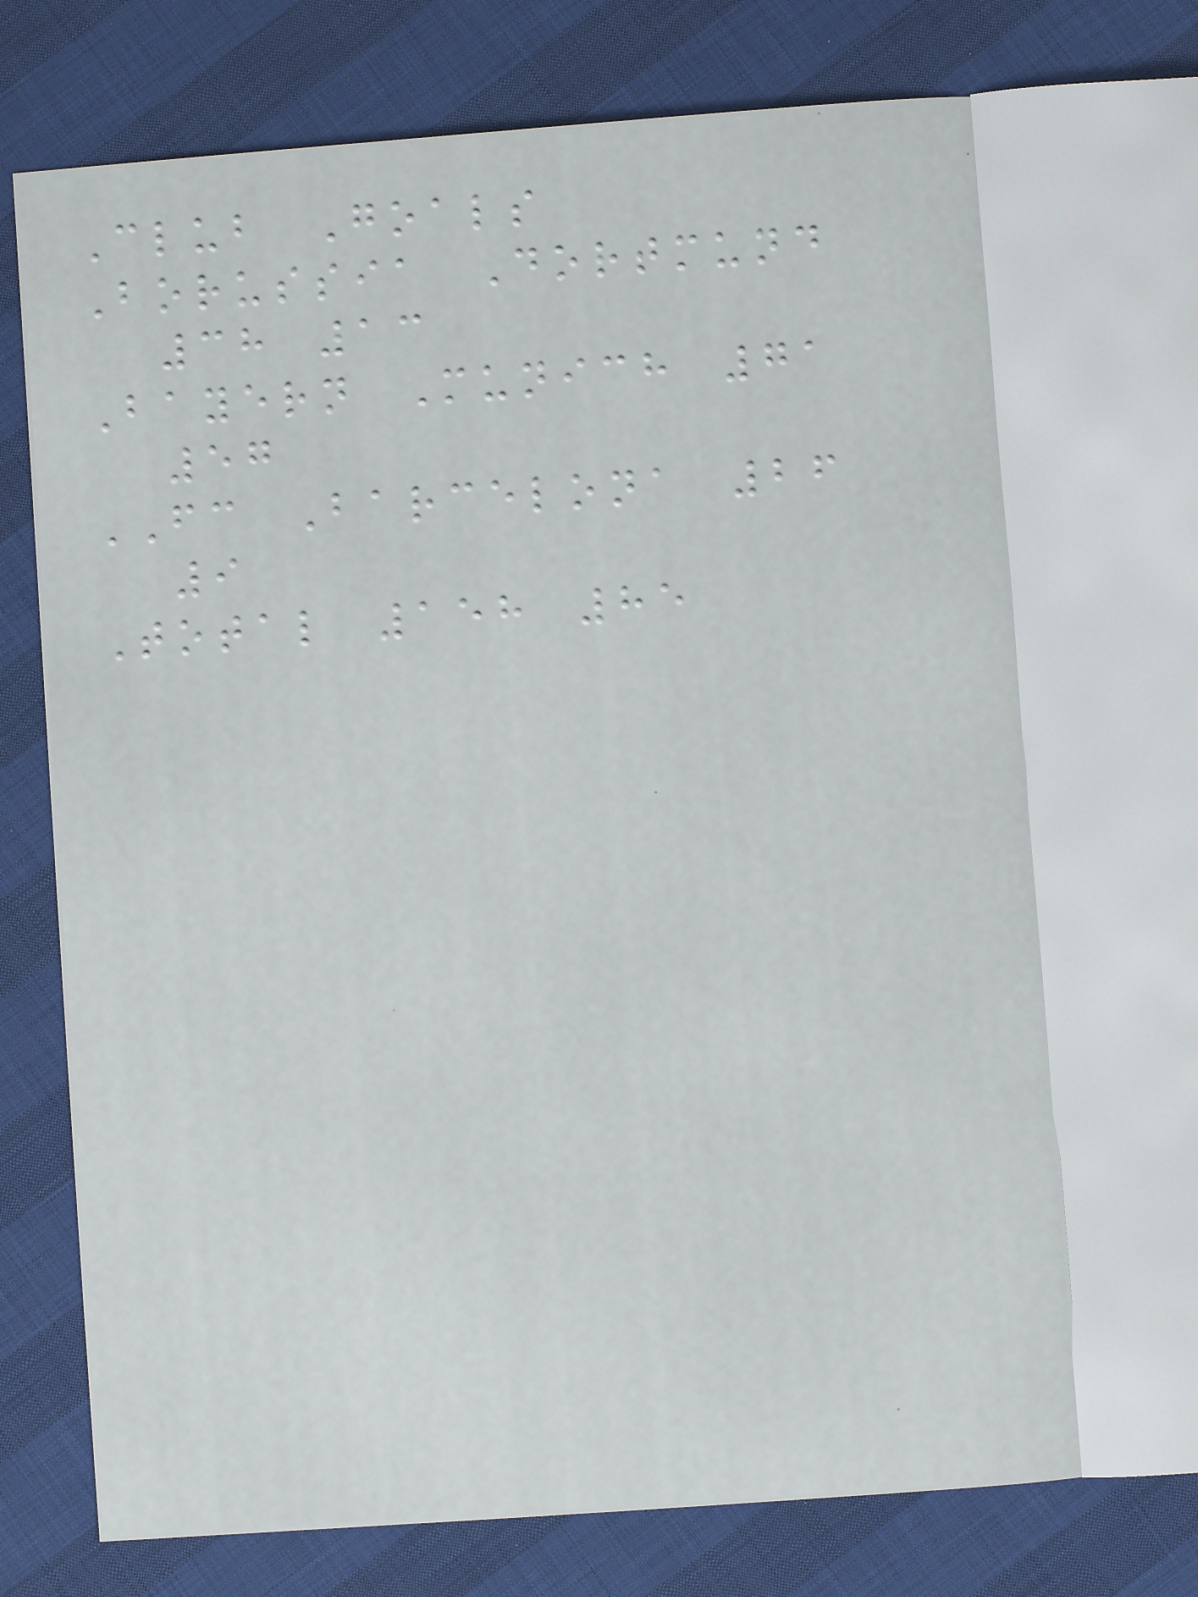Club Goals
Borussia Dortmund
38 13
Bayern Munich 71
57
FC Barcelona 26
9
Total 158 85
